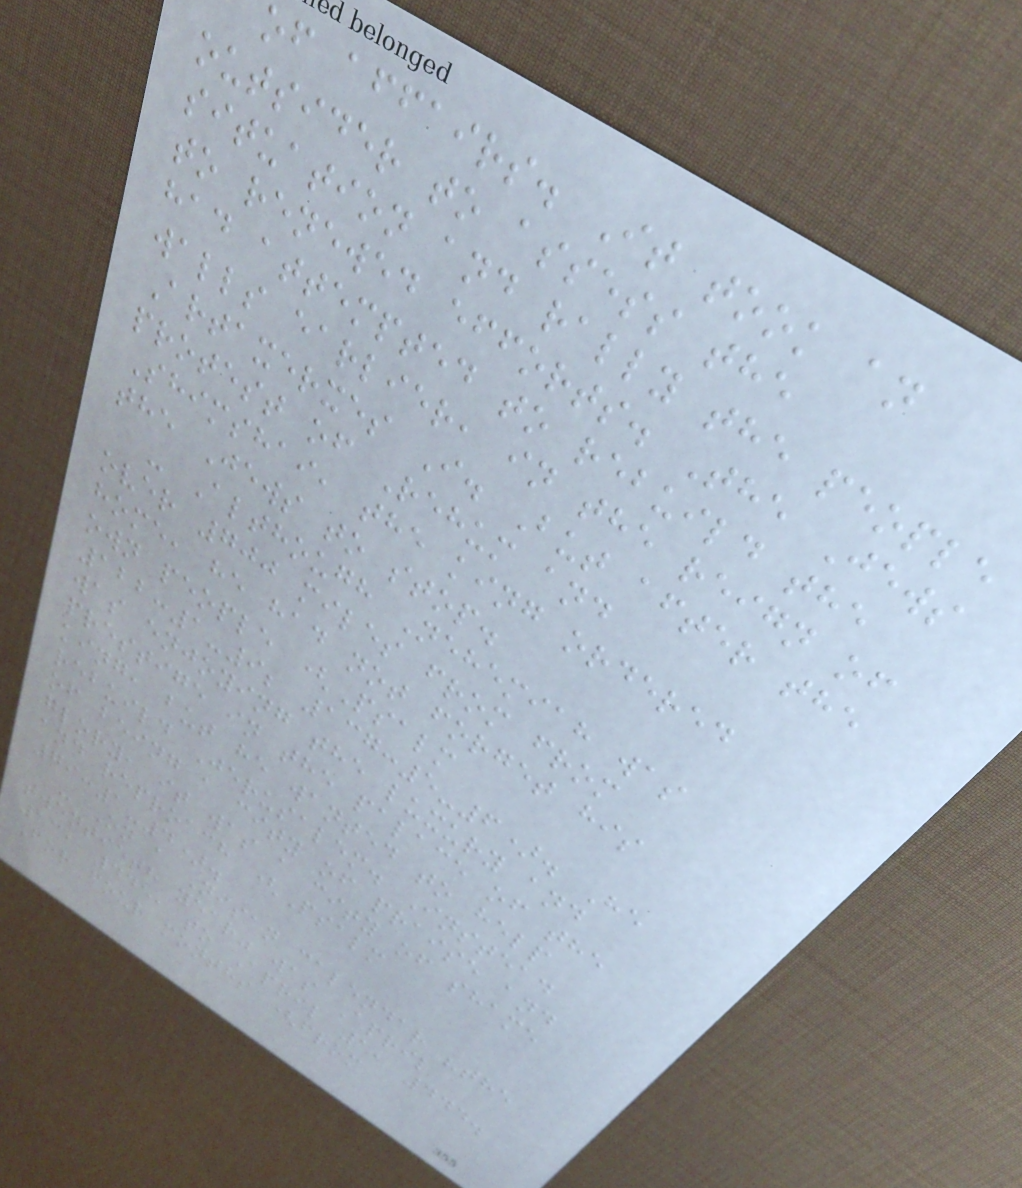of affairs. It took an
outsider to assess the
situation and rally the people
to renewed efforts. The Jews
had attempted to rebuild the
walls earlier, in the reign of
Artaxerxes I. But after the
protest of Rehum and
Shimshai, the king ordered
the Jews to stop.
- Although Nehemiah was
over 700 miles from from
home, he had not forget his
own people (Psalm
122:1-9; 137:5-6). He
was enjoying the luxury and
prestige in the palace of the
king, but he wanted to help
rebuild Jerusalem. Instead
of being a city of praise and
glory, it was a city of shame
and reproach (Psalm
79:1-4).
- On a Nisan calendar "the
twentieth year" was April
13, 445, to April 1, 444.
For four months (from
